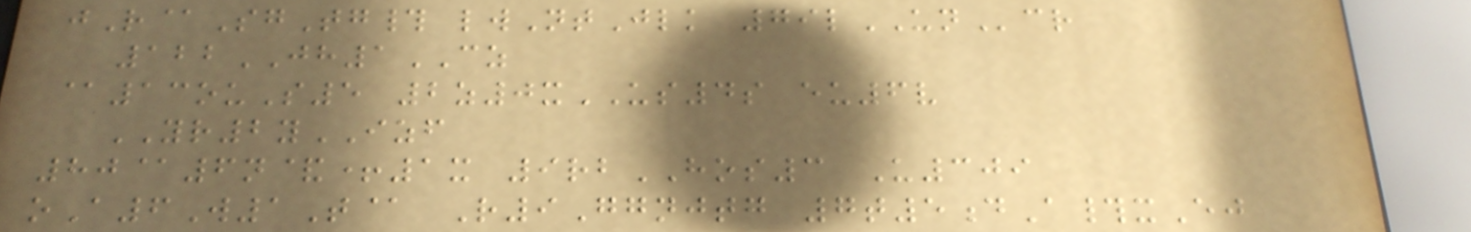jR@SgTg# lwNtJlk 79lUNcr
122JH1CZ
@13ouS5 2z0xUS4s eu6v
YR2yIZF
80@6n&+1x 9rbHOS3 U309
oA6W1T@ R9Ggnjtg 7t5dA#xEj
